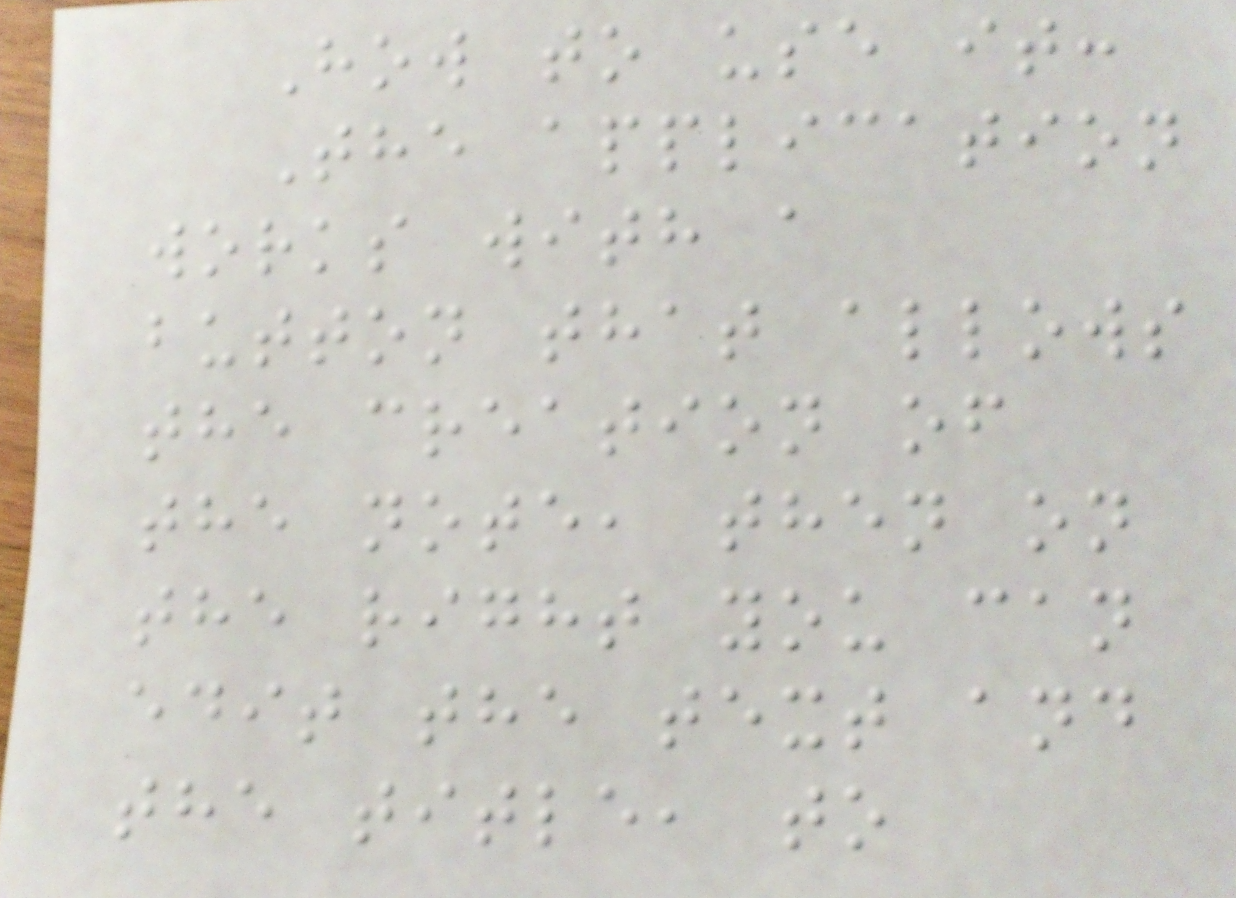How to use it:
The application
works with a
button that allows
the creation of
the note, then on
the right you can
edit the text and
the title, to
